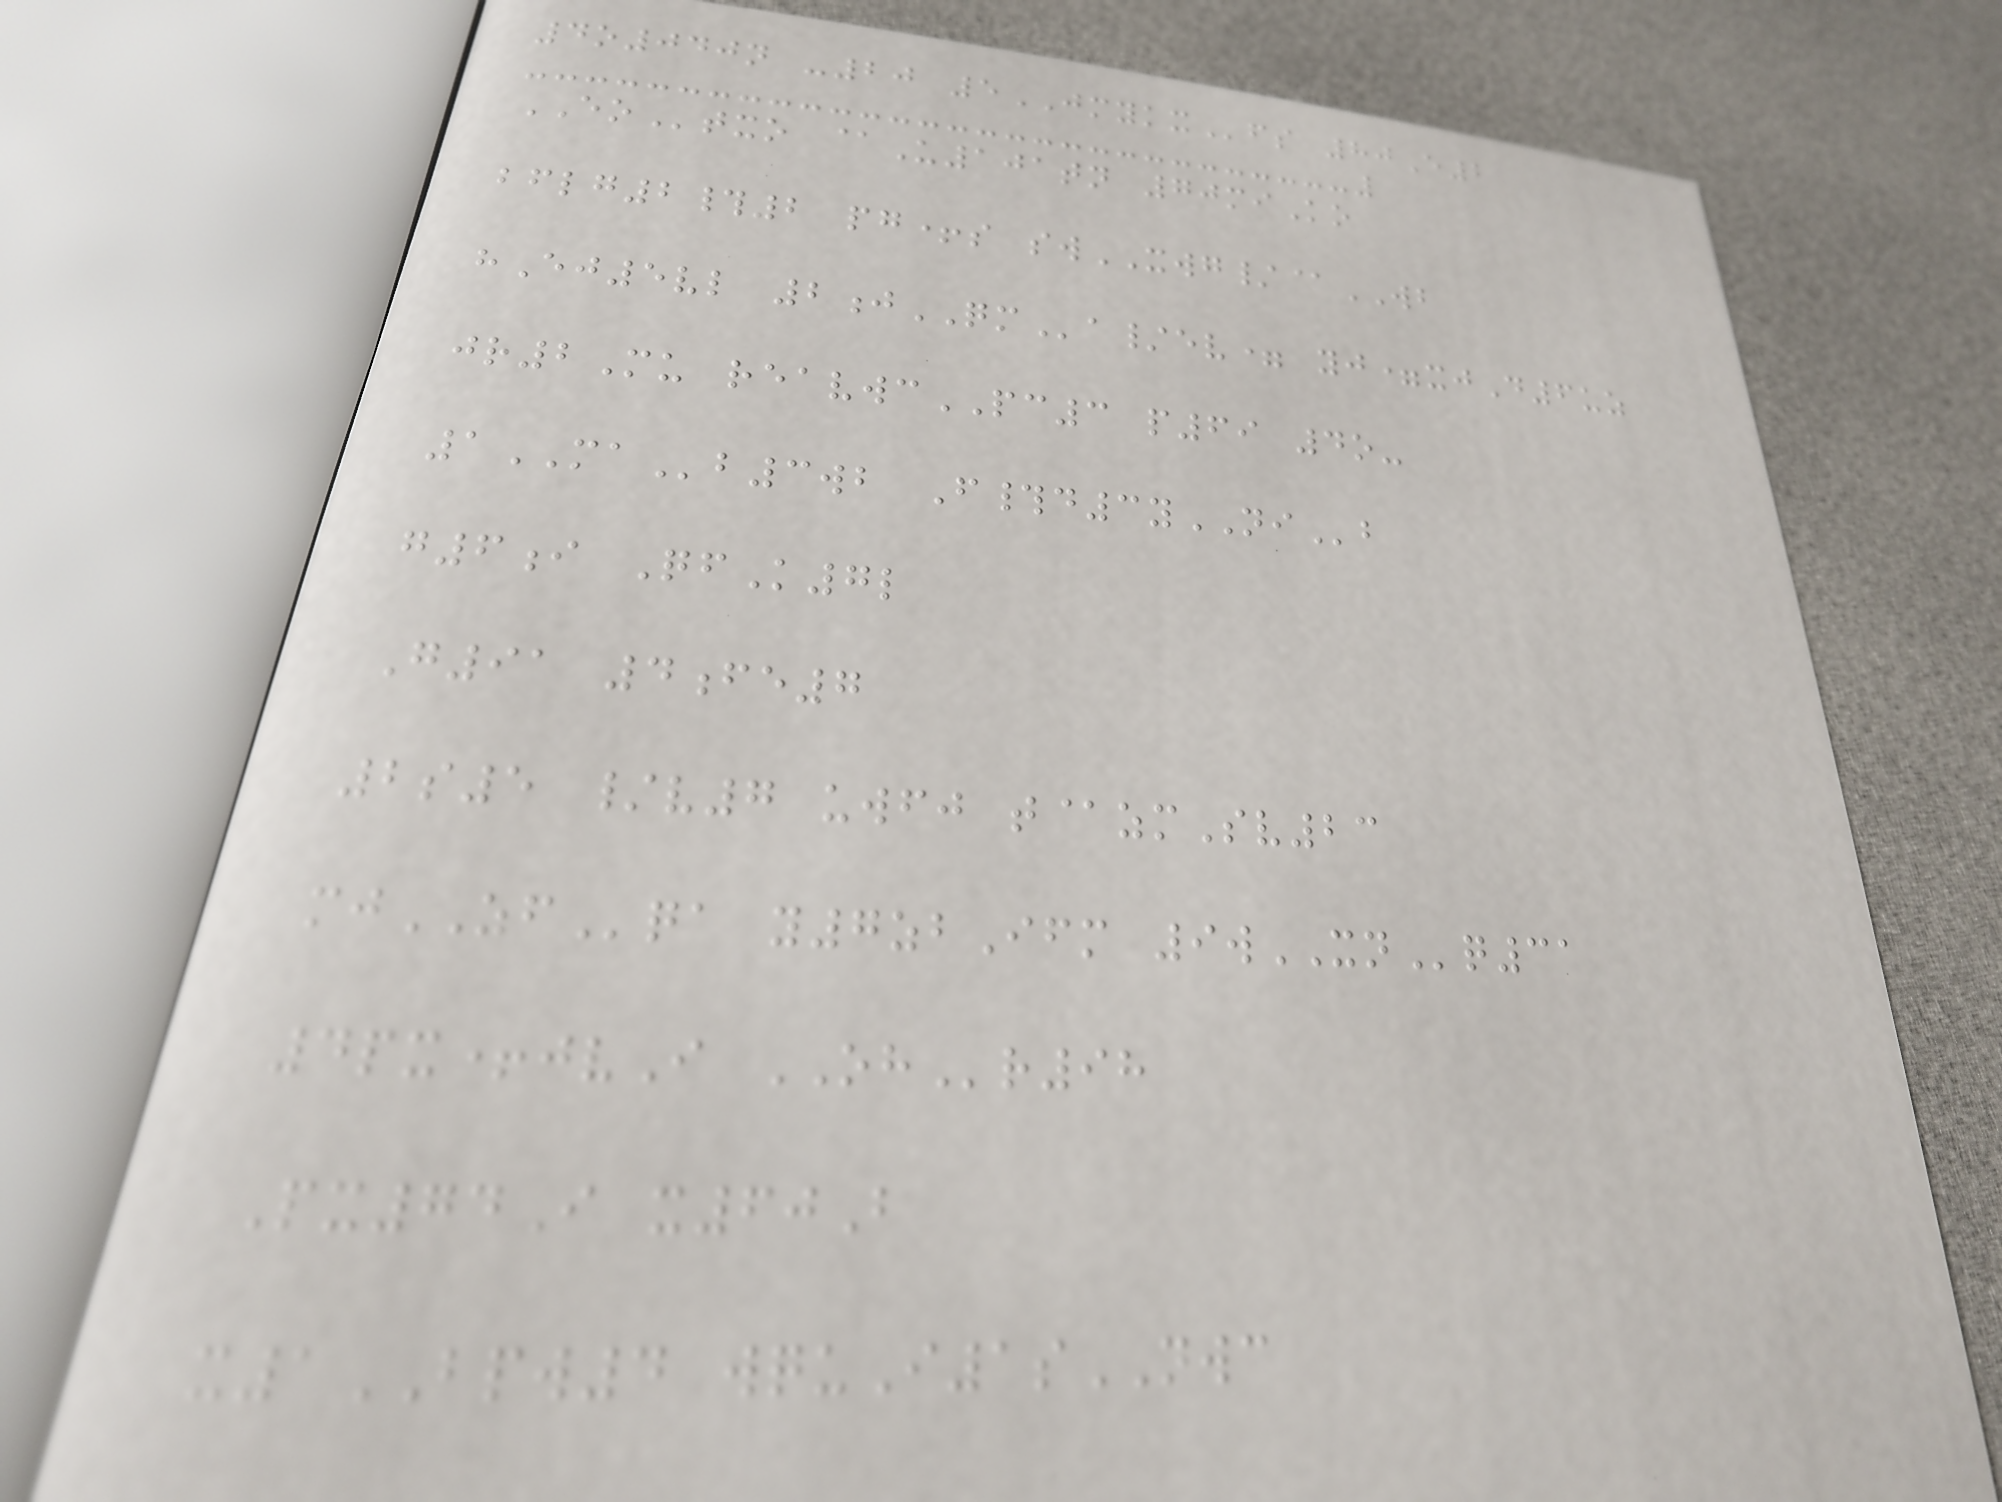4o040n -20 5JMYKXfs 80E2
EOtxo @U101tn 70miKo
bflg2#2 pg+s swXWG/@WB
hEj5vl 2jQMa/ev= yj=xjD6uz
jr2Mu reavwcPC3 p69 4o-
1MAb3wb F#d3yNIb
g6i QfK7l
G91 4fe7
2s5 /v7 uwfj t@zmSv23
mjZFqa y7zbIfm 9wXNq31
4px+jvI OHr98
Px74I x60B
x1BPW4 wquI1sNWC
